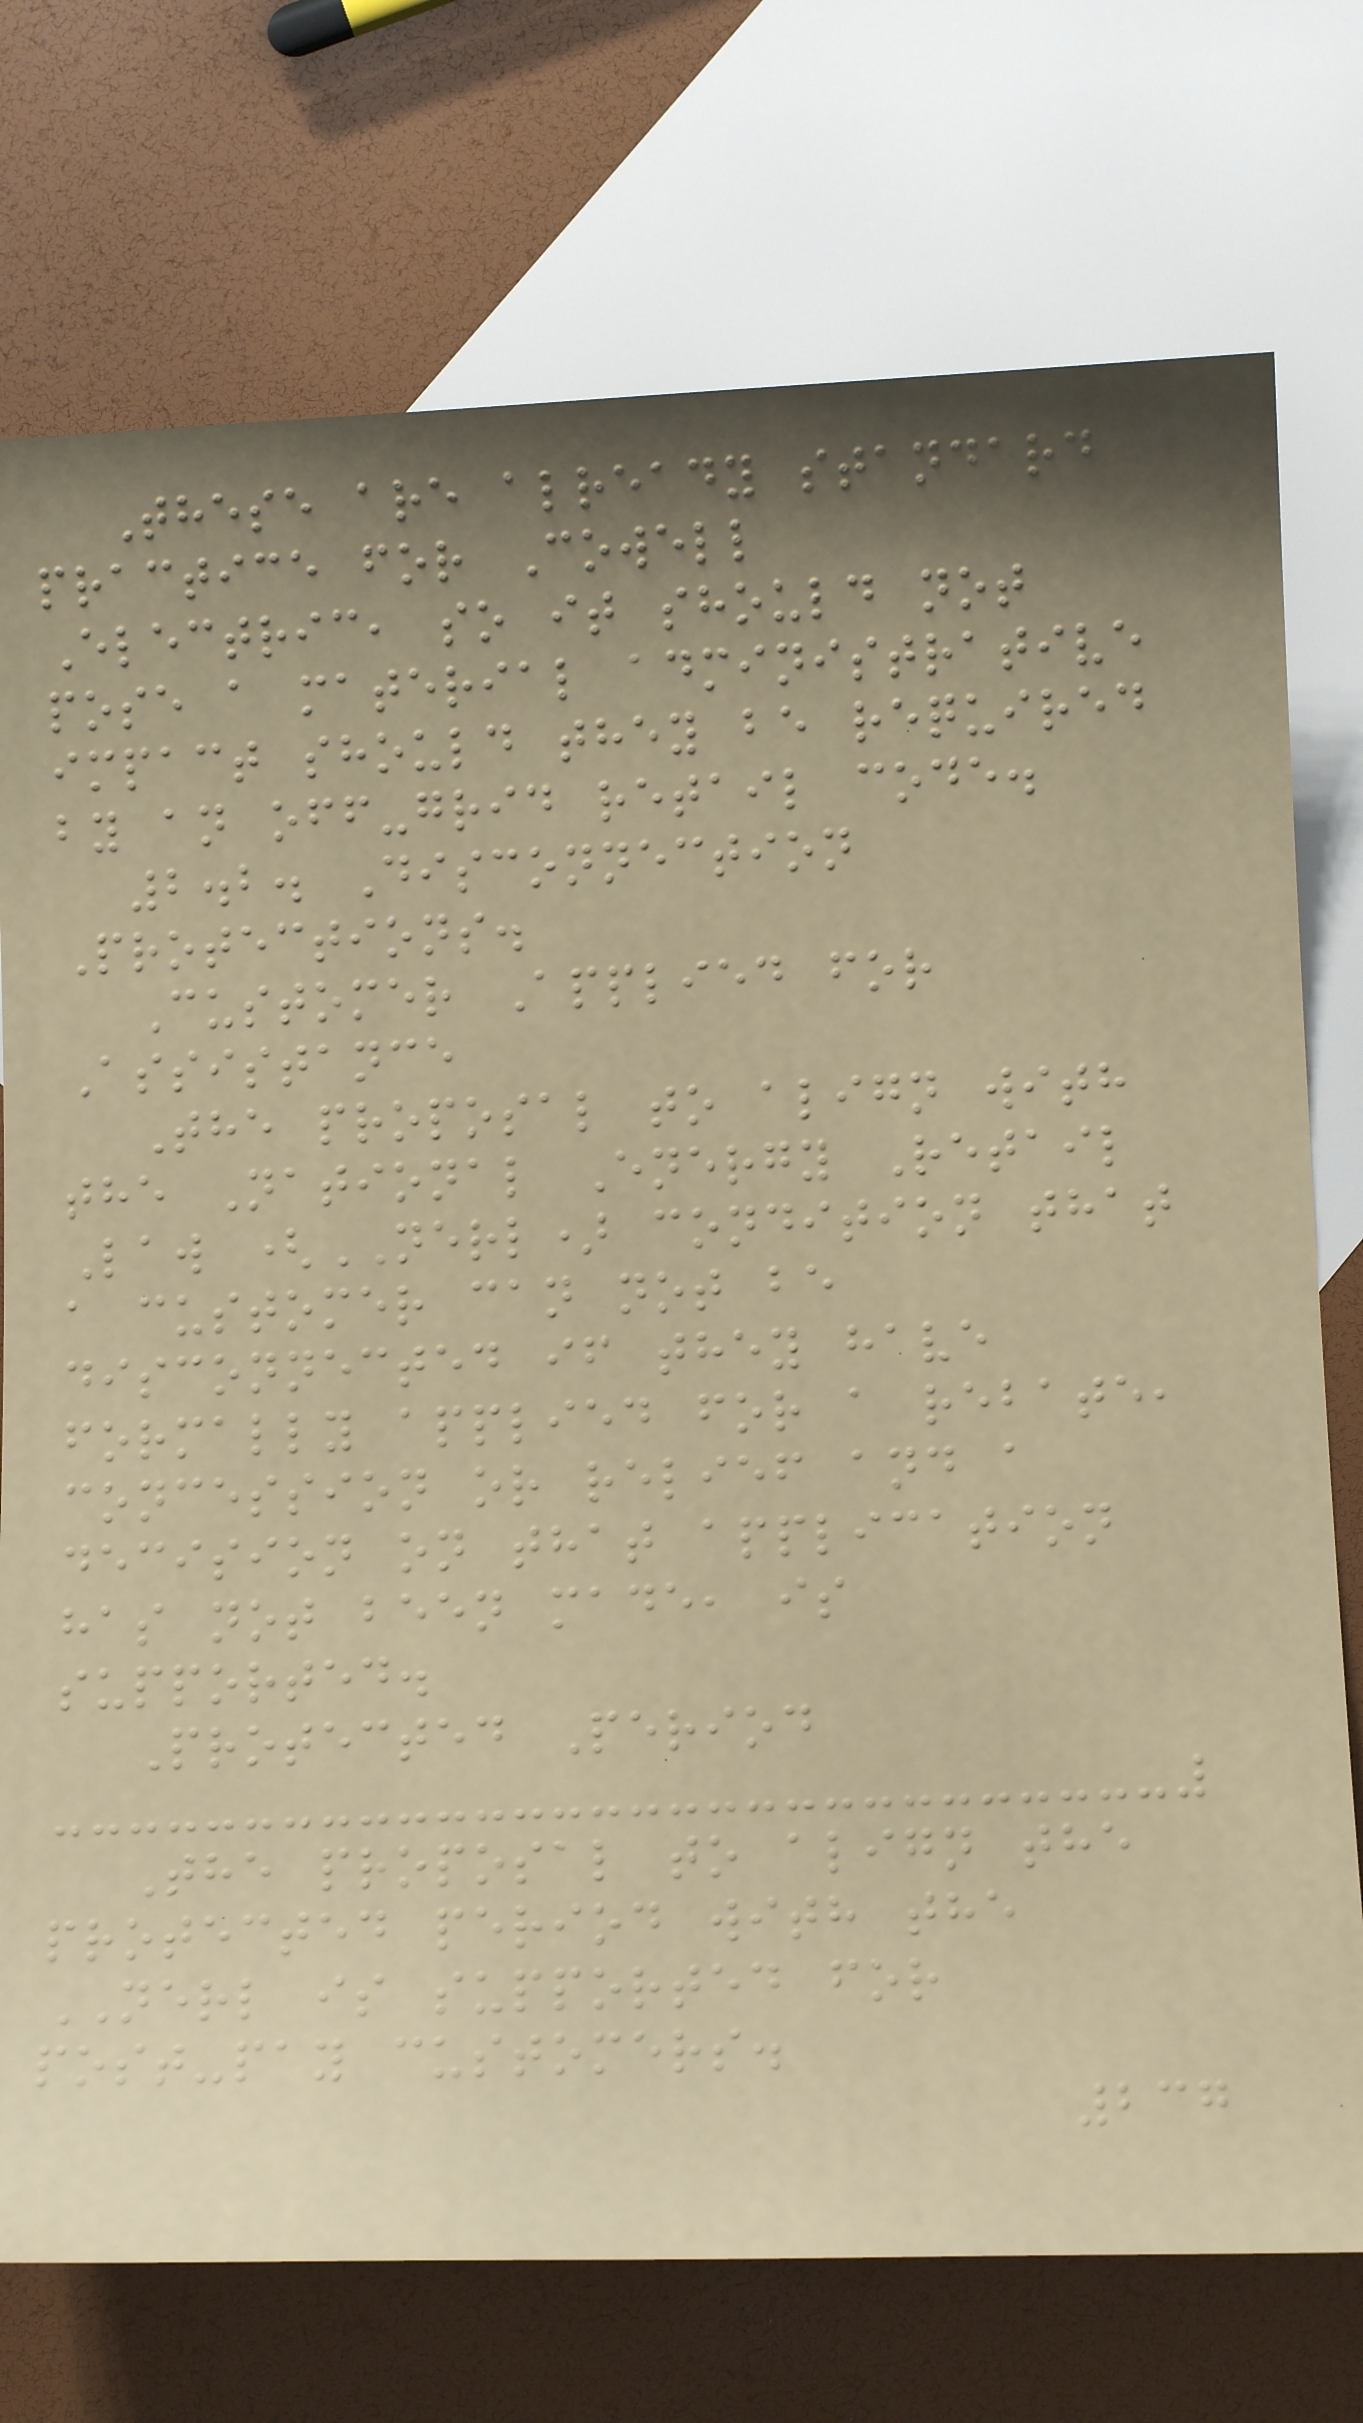These are already standard
practice for Cowell
Electric, so it should not
pose a material administrative
impact should they be required
by an off-grid retail code.
2.2. Disconnection
Protections.
Customer Applied for
Assistance
The proposal to align with
the National Energy Retail
Law (NERL) condition that
a customer can not be
disconnected if they have
formally applied for a rebate,
concession or relief and a
decision on that application
has not been made, is
supported.
Protected Period
The proposal to align the
protected period with the
NERL is supported for
post-pay customers.
237
